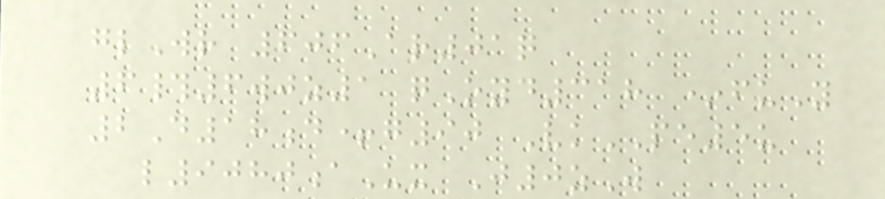glWr 606Ar01q
6#6wjz1 qOyd318 *fuY
2D18d+g90 VkPE5u
l9080aUx J0zW
